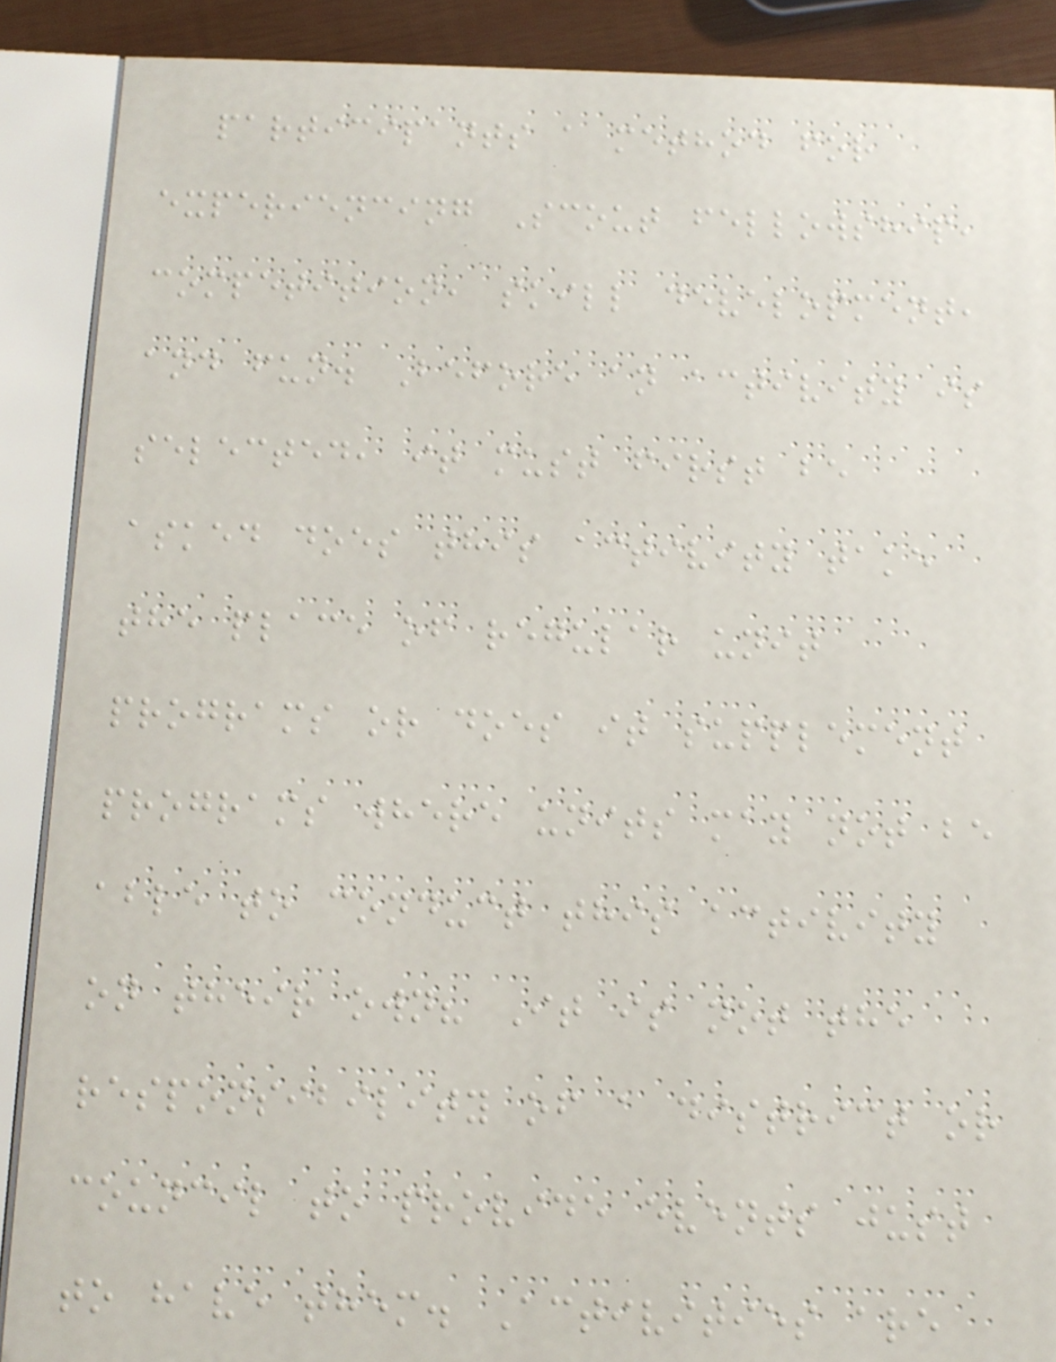participants a method for
experiencing Scout fellowship,
competition, skill development,
and fun. Before an activity is
selected, it must first be
asked does this activity take
the place of regular unit
programs or does it supplement
programs where units may not be
able to conduct this activity
on their own? It is not the
responsibility of a district or
council to provide events just
to have them. Activities are
